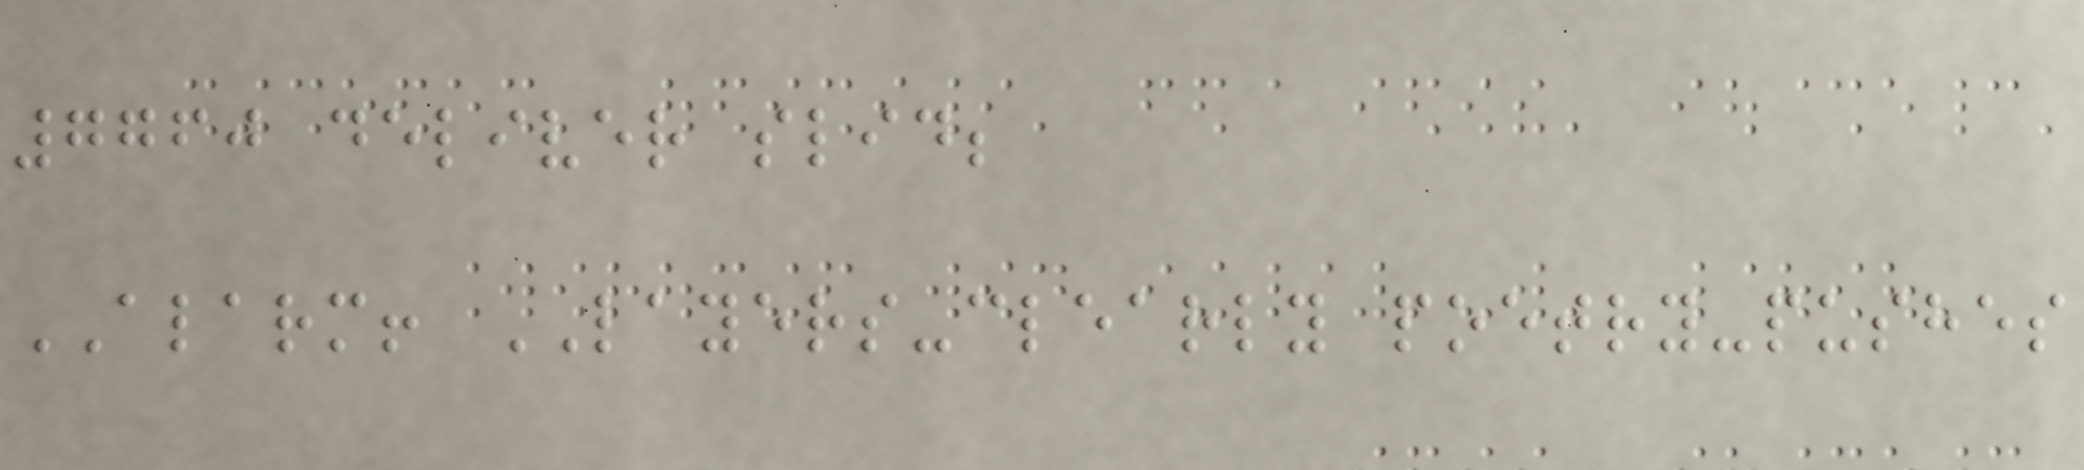7760 deliver slid;
ALARM! LAYERS-clearly poetry-pushes
